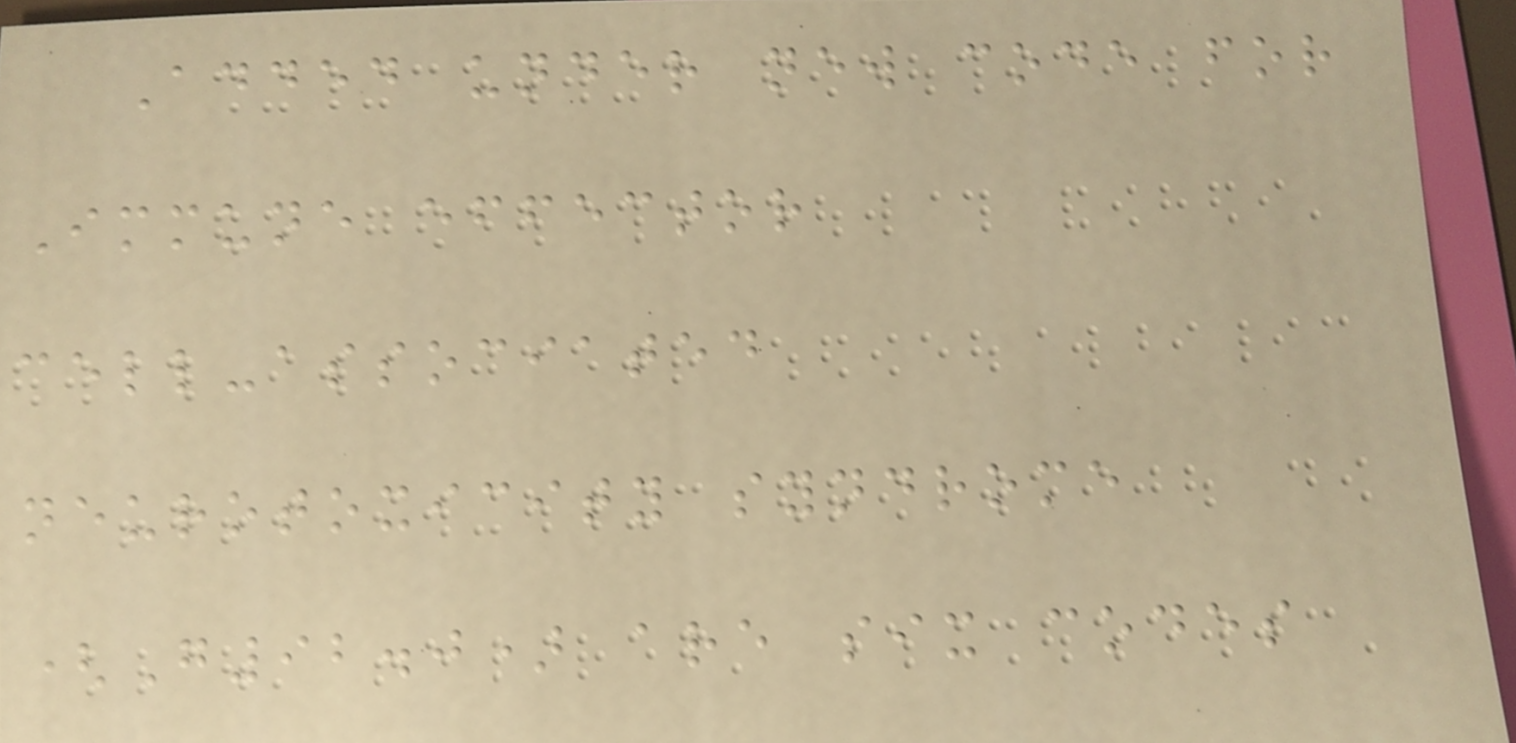Added under new code for
Immune effector
cell-associated
neurotoxicity syndrome
(G92.0) are six codes
